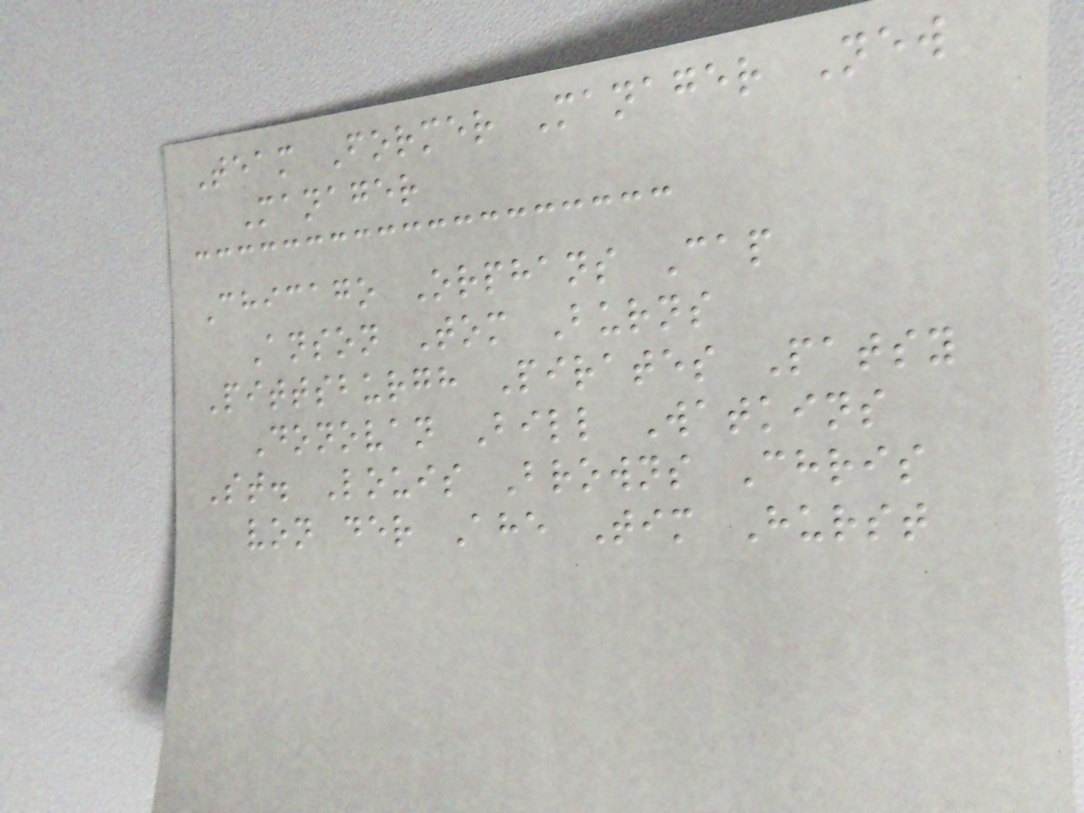Team Former Manager New
Manager
Chicago Orphans Cap
Anson Tom Burns
Pittsburgh Pirates Patsy
Donovan Bill Watkins
St. Louis Browns Chris
von der Ahe Tim Hurst
